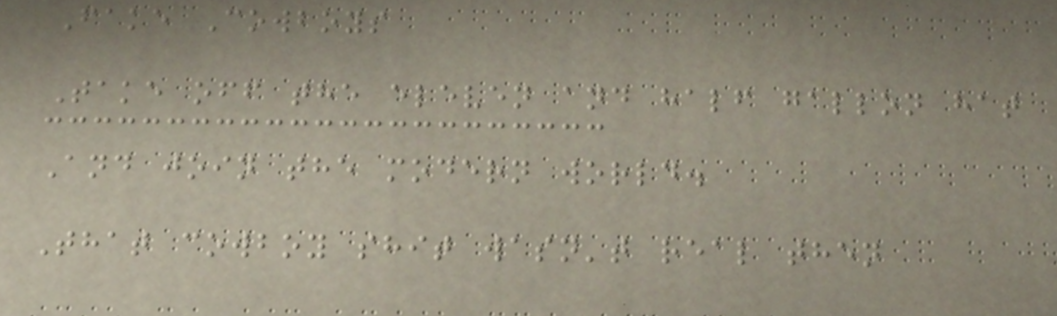Fake Cowboys
Take off the eleven and half gallon hat
And join the modern world.
That cowboy shit wasn't real then
